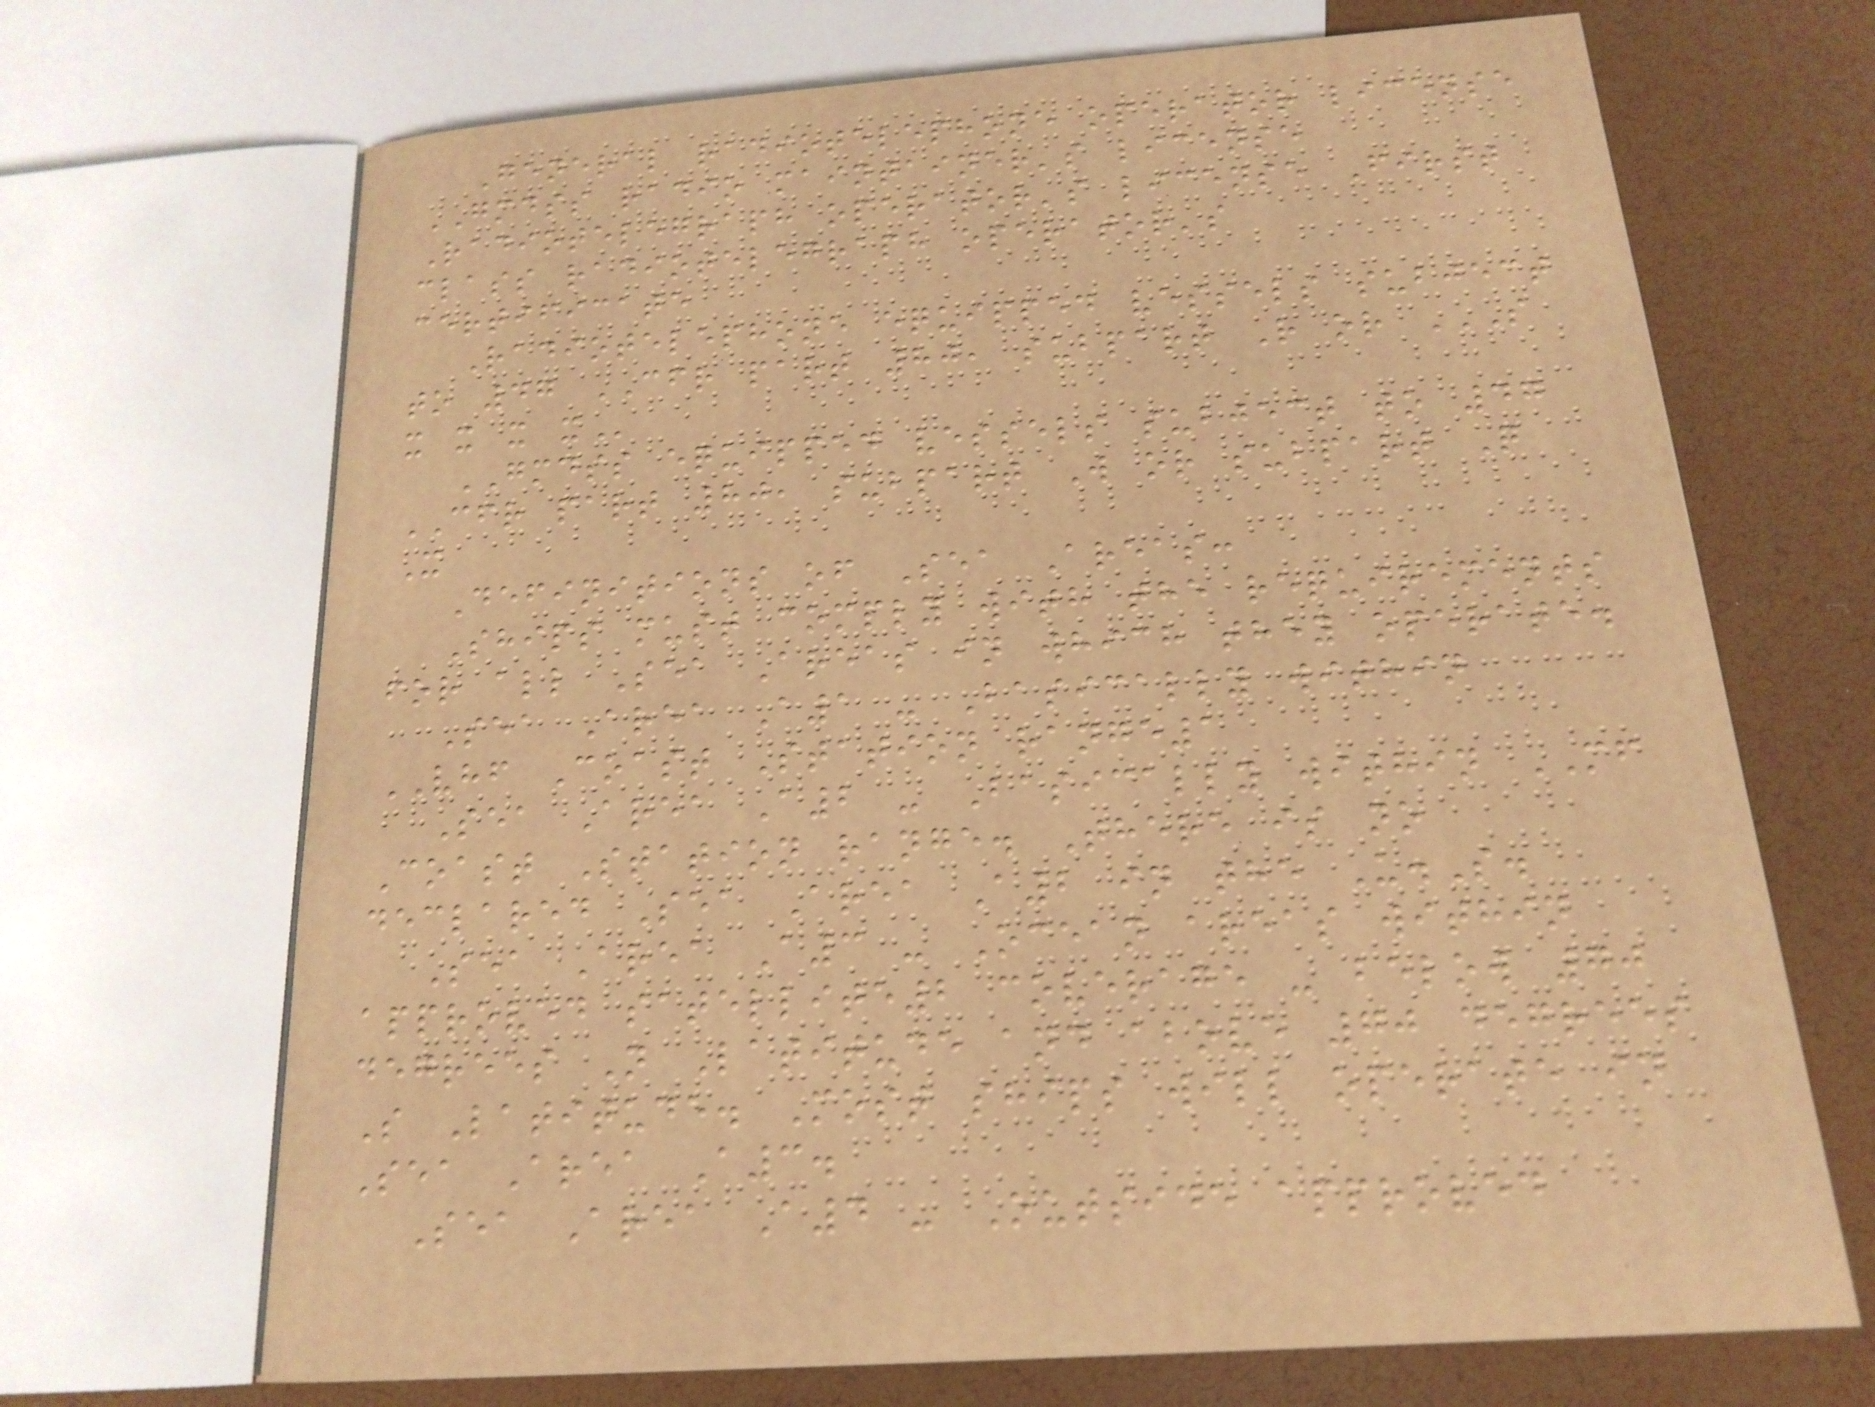General radiotelephone operator license
GMDSS radio maintainer's license
Radiotelegraph operator's license First
class radiotelegraph operator's
certificate
Radiotelephone equipped vessels subject
to 47 CFR part 80, subpart R or S
X X X X
GMDSS equipped vessels subject to 47
CFR part 80, subpart W or subpart Q
X
Definitions of Sea Areas:
Ships must comply with the requirements
for all Sea Areas in which they operate.
Sea Area A1 - Basically within
VHF Coast Station range1
Sea Area A2 - Basically within MF
Coast Station range. There is no
declared Sea Area A2 in the U.S.
Sea Area A3 - Ocean areas within
approved satellite2 coverage - below 70
degrees N Latitude and above 70 degrees
S Latitude. Most ships will operate in
Sea Area A3.
Sea Area A4 - Outside approved
